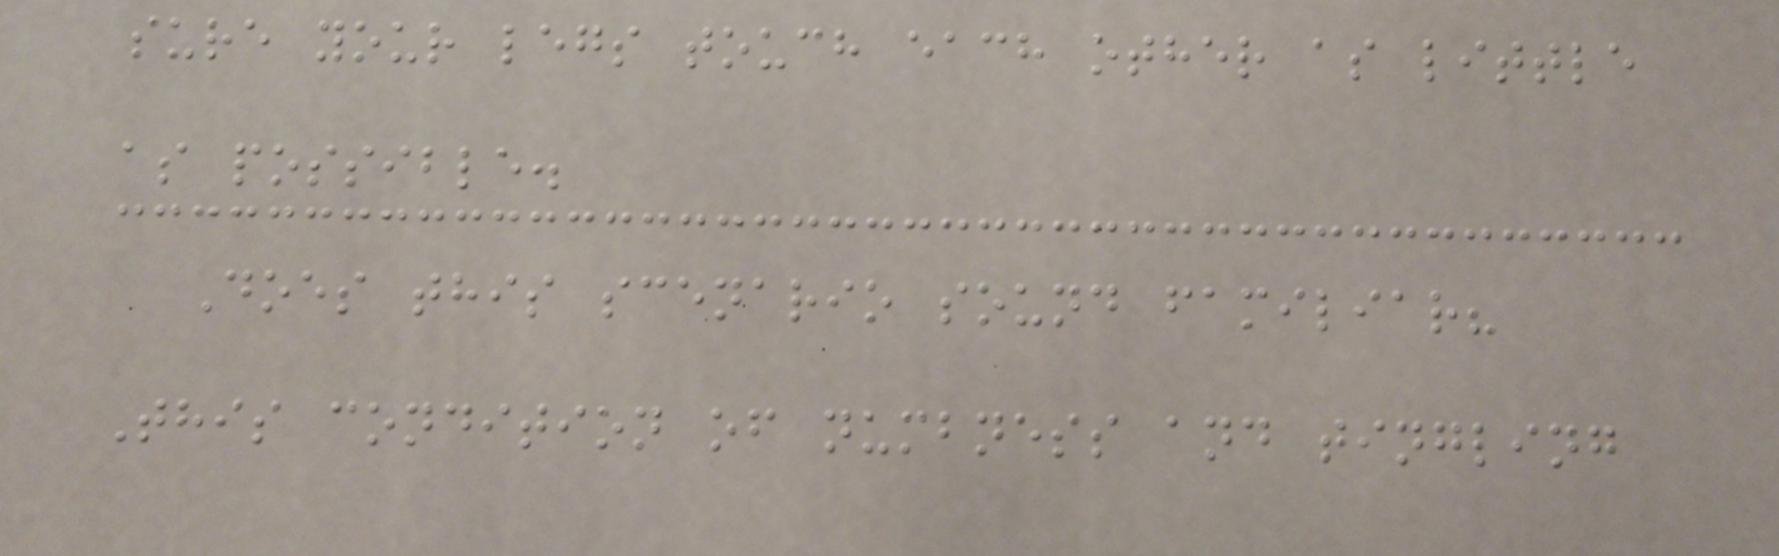sure your legs touch each other as little
as possible.
Does this scenario sound familiar?
This condition of numbness and tingling
